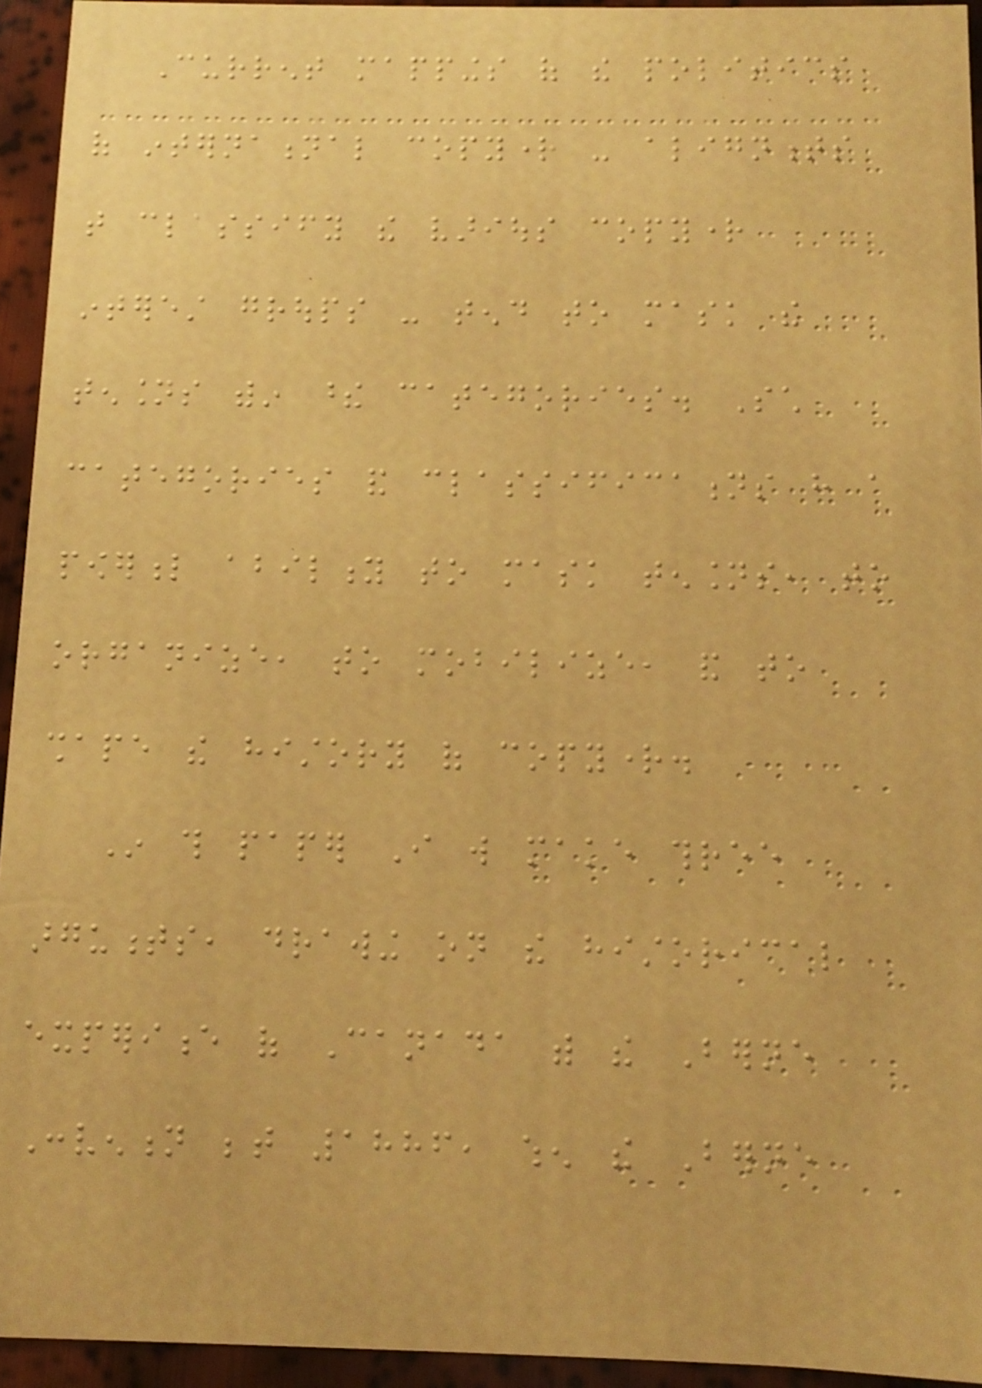Current mappings of the politics
of international copyright - alignments
that classify the various copyright
interest groups - tend to mask the
tensions within these categories. Such
categories and classifications have a
powerful ability to mask tensions, to
organize, to mobilize, and to
shape the history of copyright.
In this paper I will make three
arguments, drawing on the historical
experience of Canada with the Berne
Convention between 1886, when the Berne
